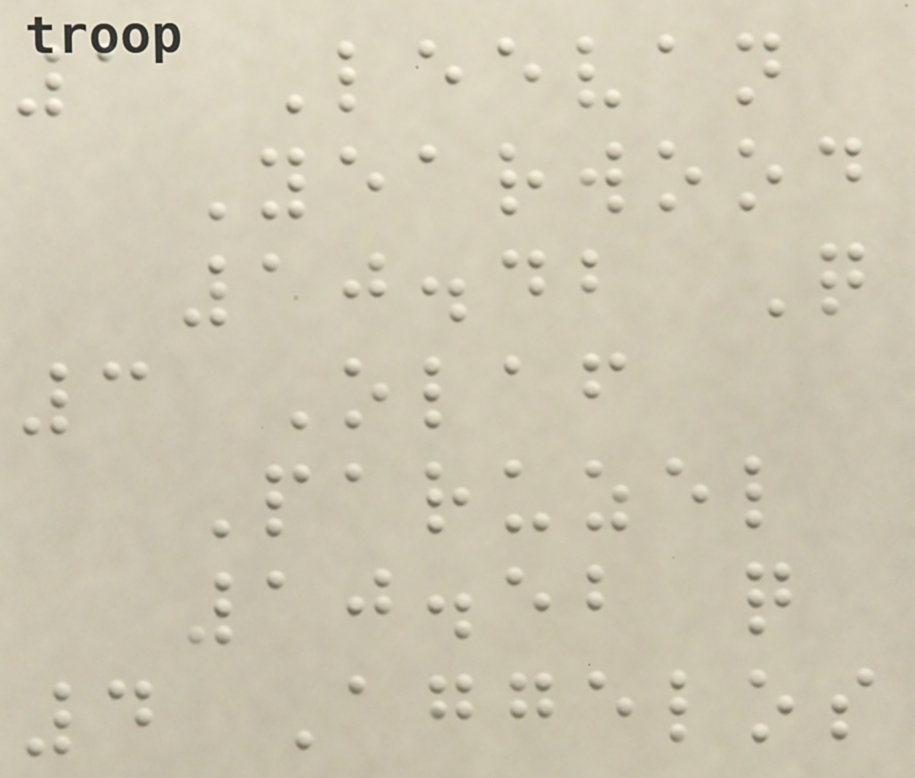1 Leevan
Yearwood
10.42 Q
3 Olaf
Paruzel
10.52 q
4 Aggelos
